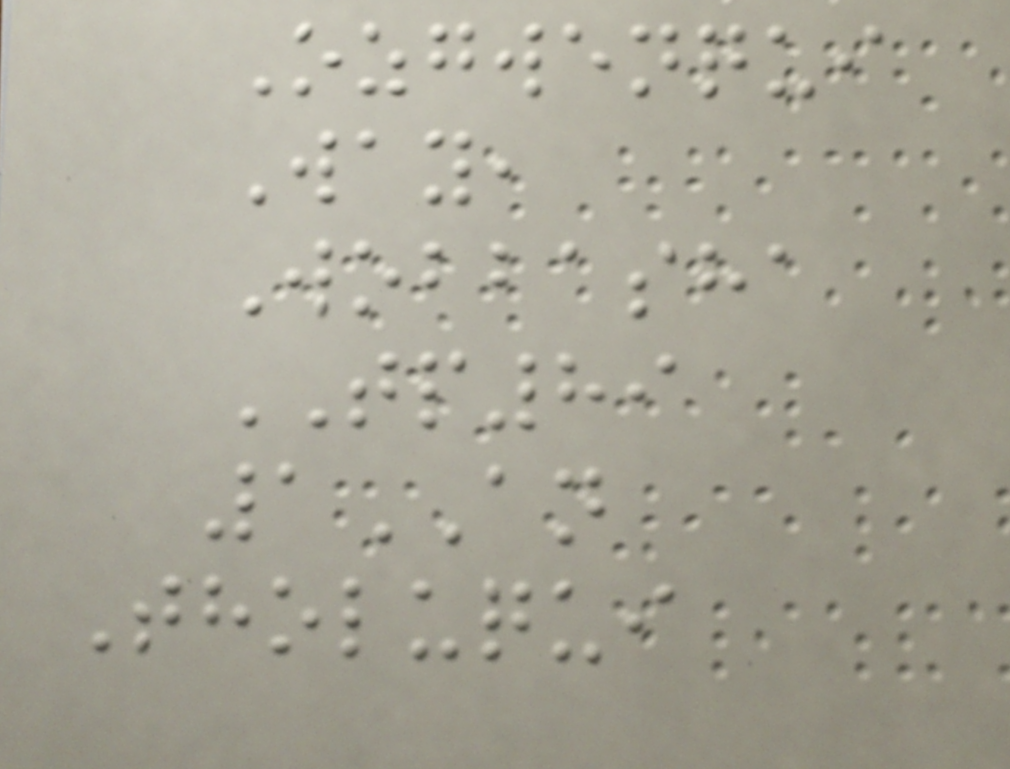Ozgwenqui
Way,
Wobbasha
TP89
1AN
Tholuqui
